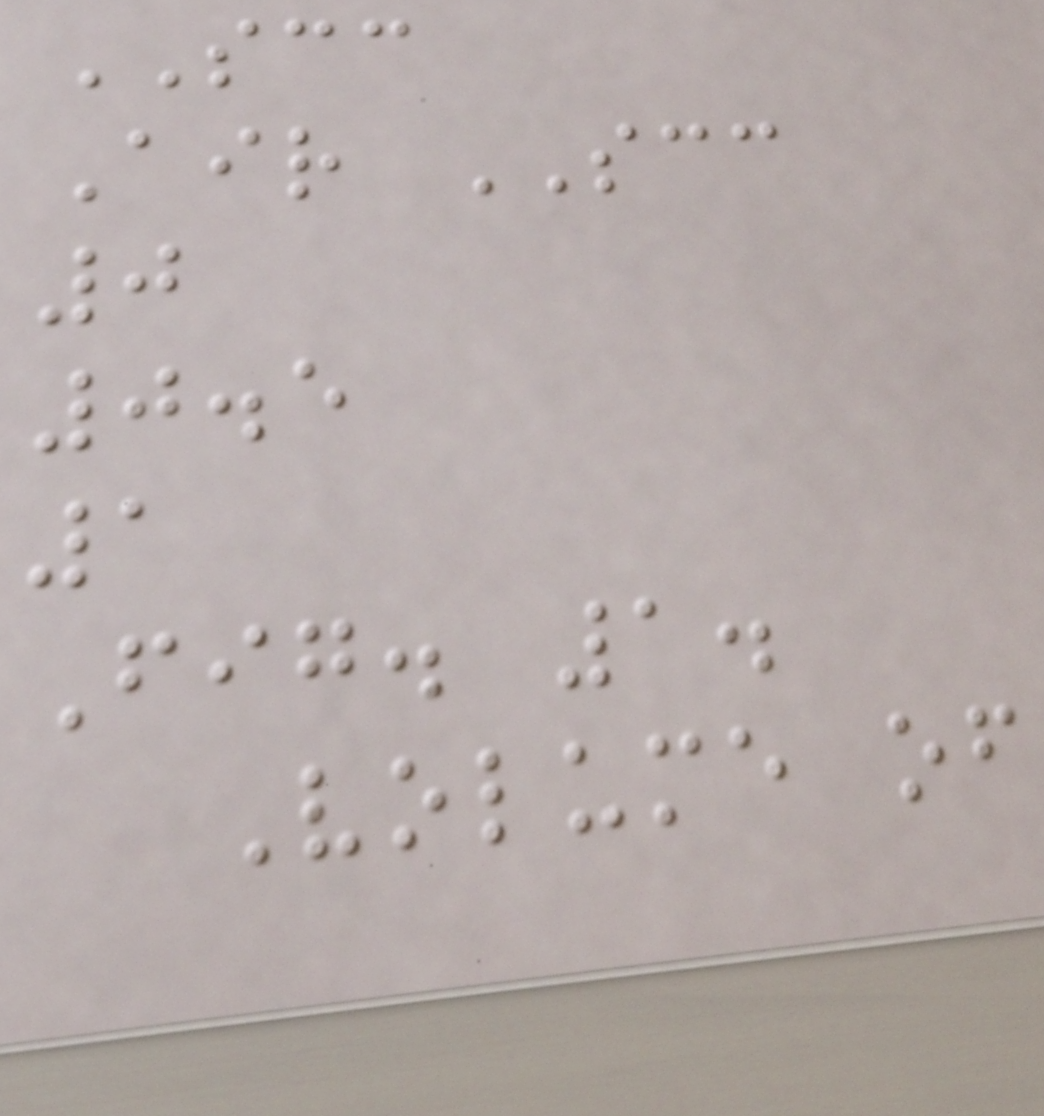SCC
Air SCC
0
0.5
1
Fig. 1.
Volume of
